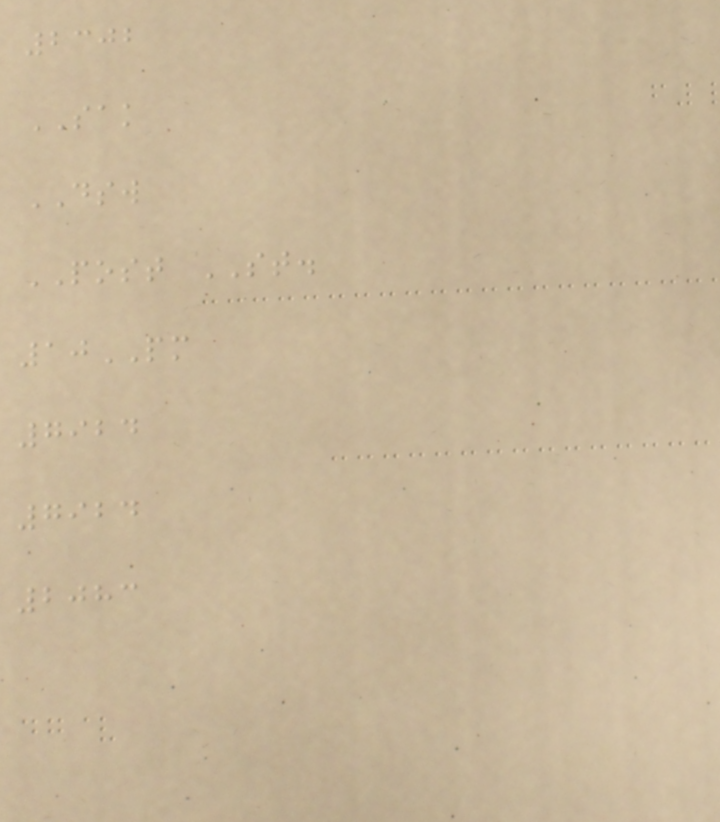2302
SAK
DSW
POST ST.
10PM
7924
7924
2083
